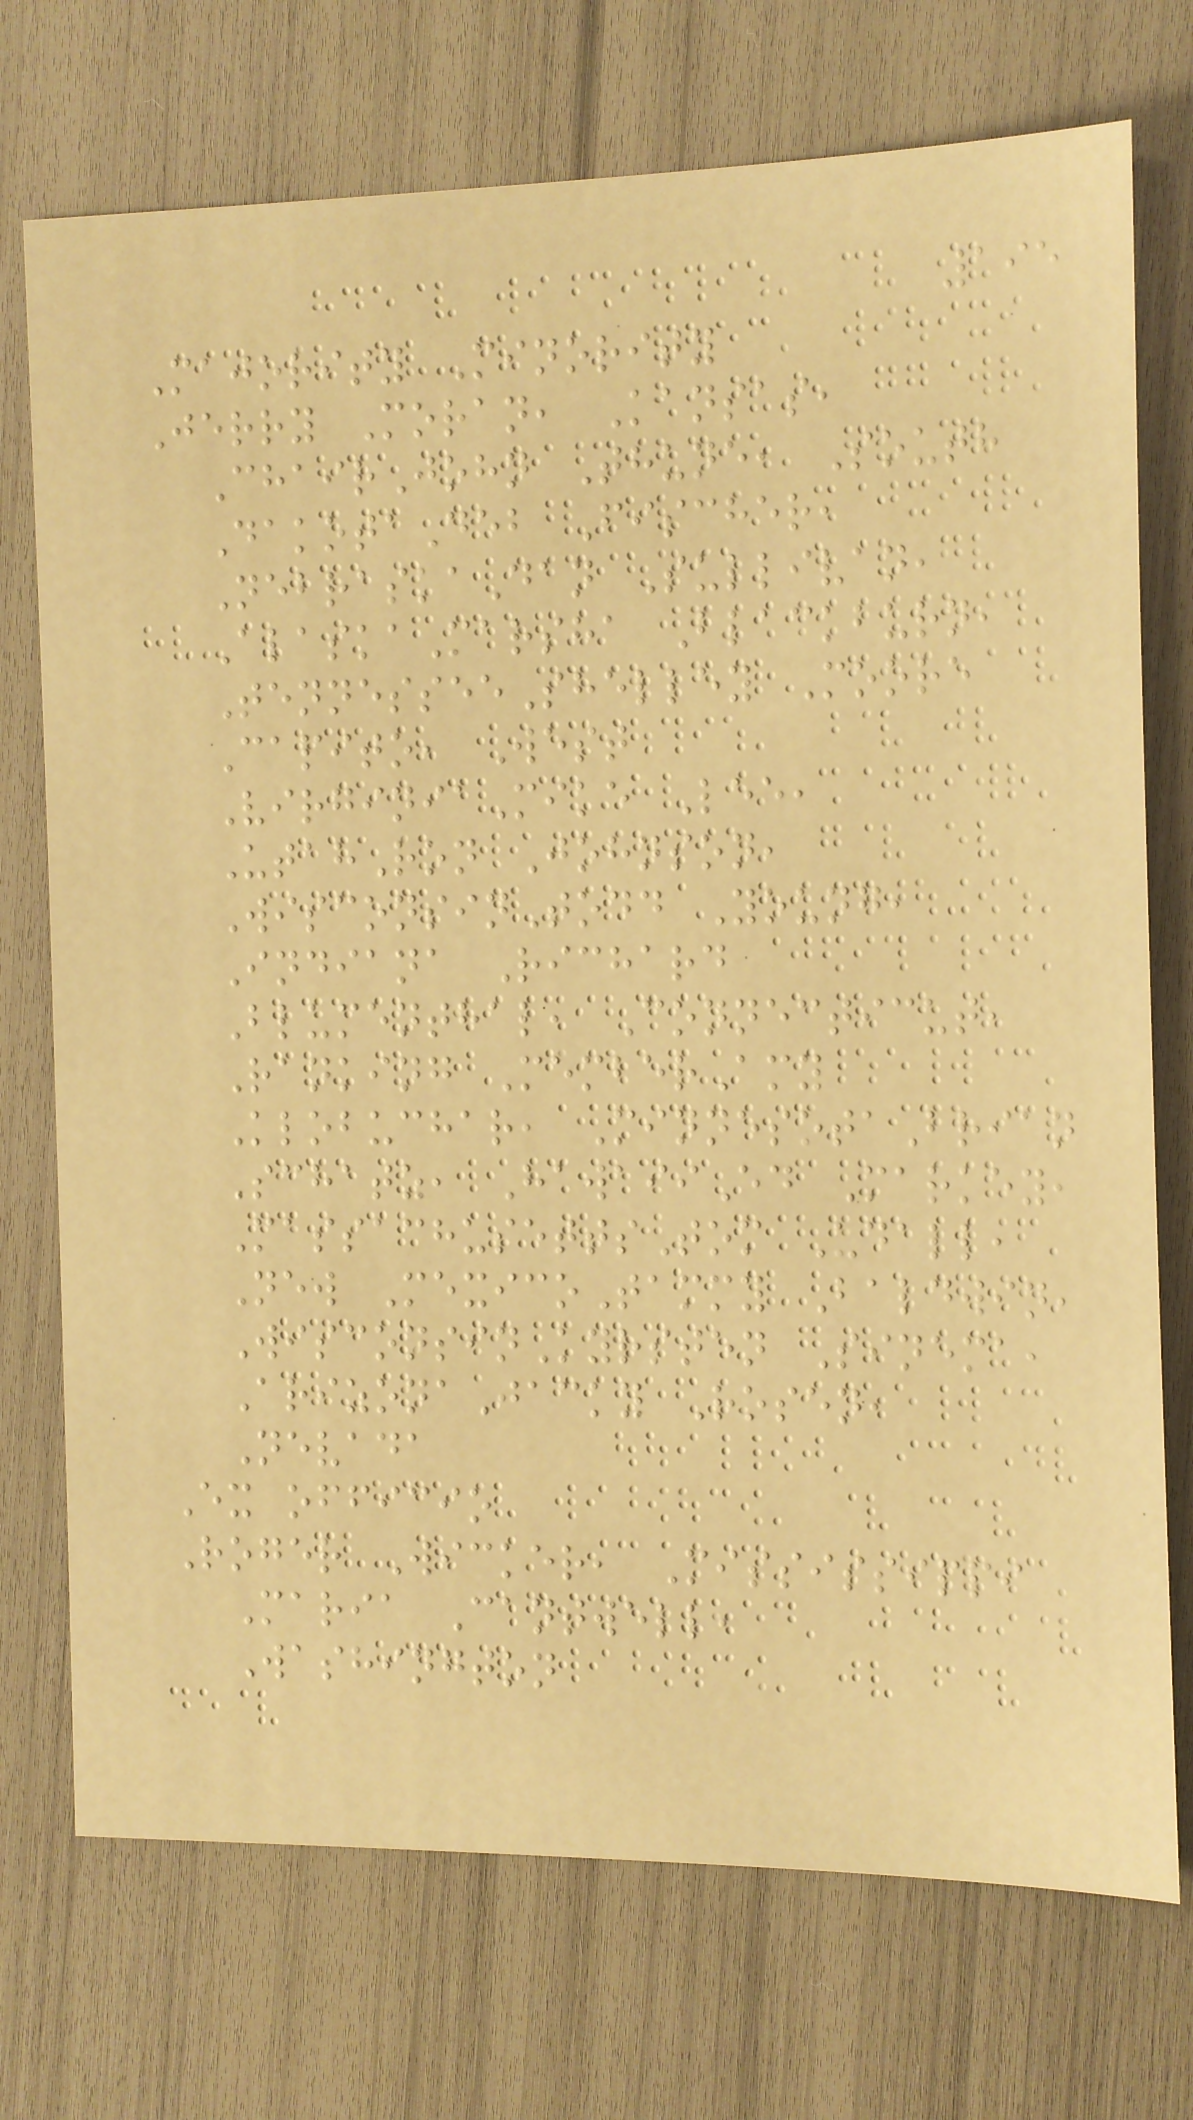195
Majority Minority
Jerry Moran, Kansas,
ChairJohn Thune, South
DakotaDeb Fischer,
NebraskaDan Sullivan,
AlaskaMarsha Blackburn,
TennesseeShelley Moore
Capito, West
VirginiaMike Lee,
UtahRon Johnson,
WisconsinTodd Young,
Indiana Richard
Blumenthal, Connecticut,
Ranking MemberAmy
Klobuchar, MinnesotaBrian
Schatz, HawaiiEd Markey,
MassachusettsTom Udall,
New MexicoTammy Baldwin,
WisconsinKyrsten Sinema,
ArizonaJacky Rosen,
Nevada
Ex officio
Roger Wicker, Mississippi
Maria Cantwell,
Washington
